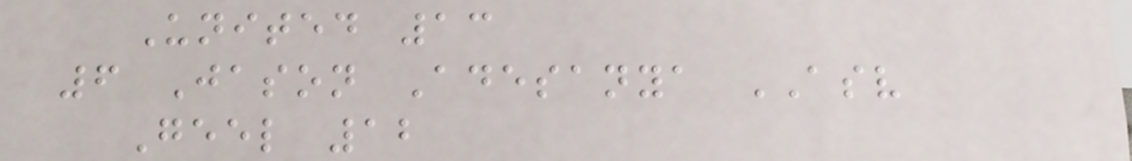United 13
6 Jason Adesanya ASV
Geel 12
